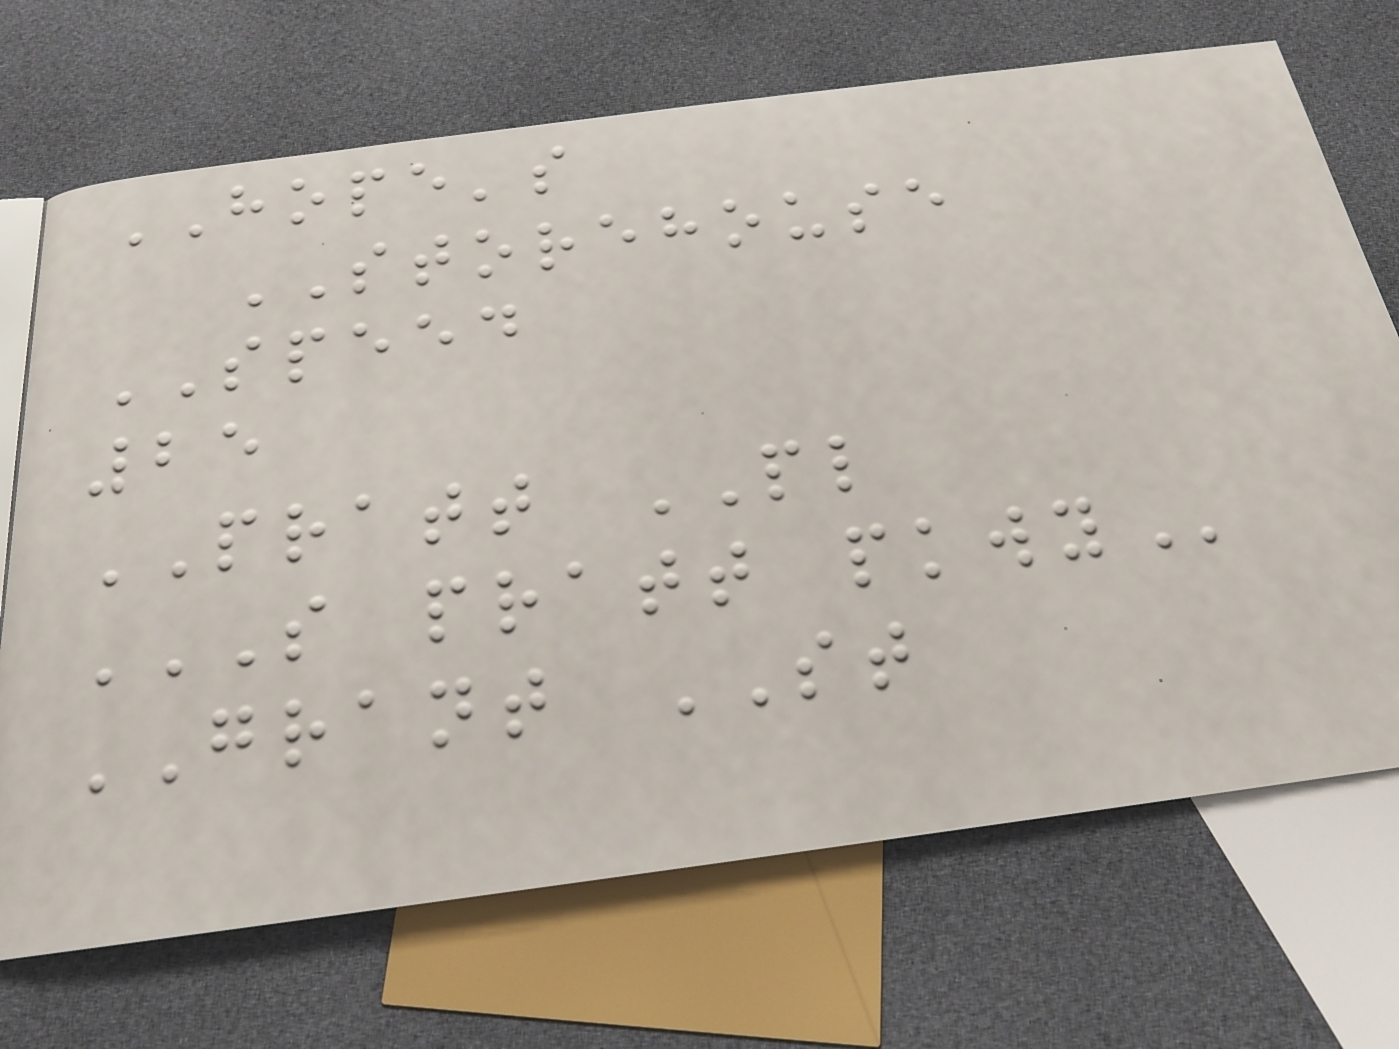HOPE's
STOREHOUSE
SPEED
25
PRATT PL
S PRATT PKWY
GRANT ST
